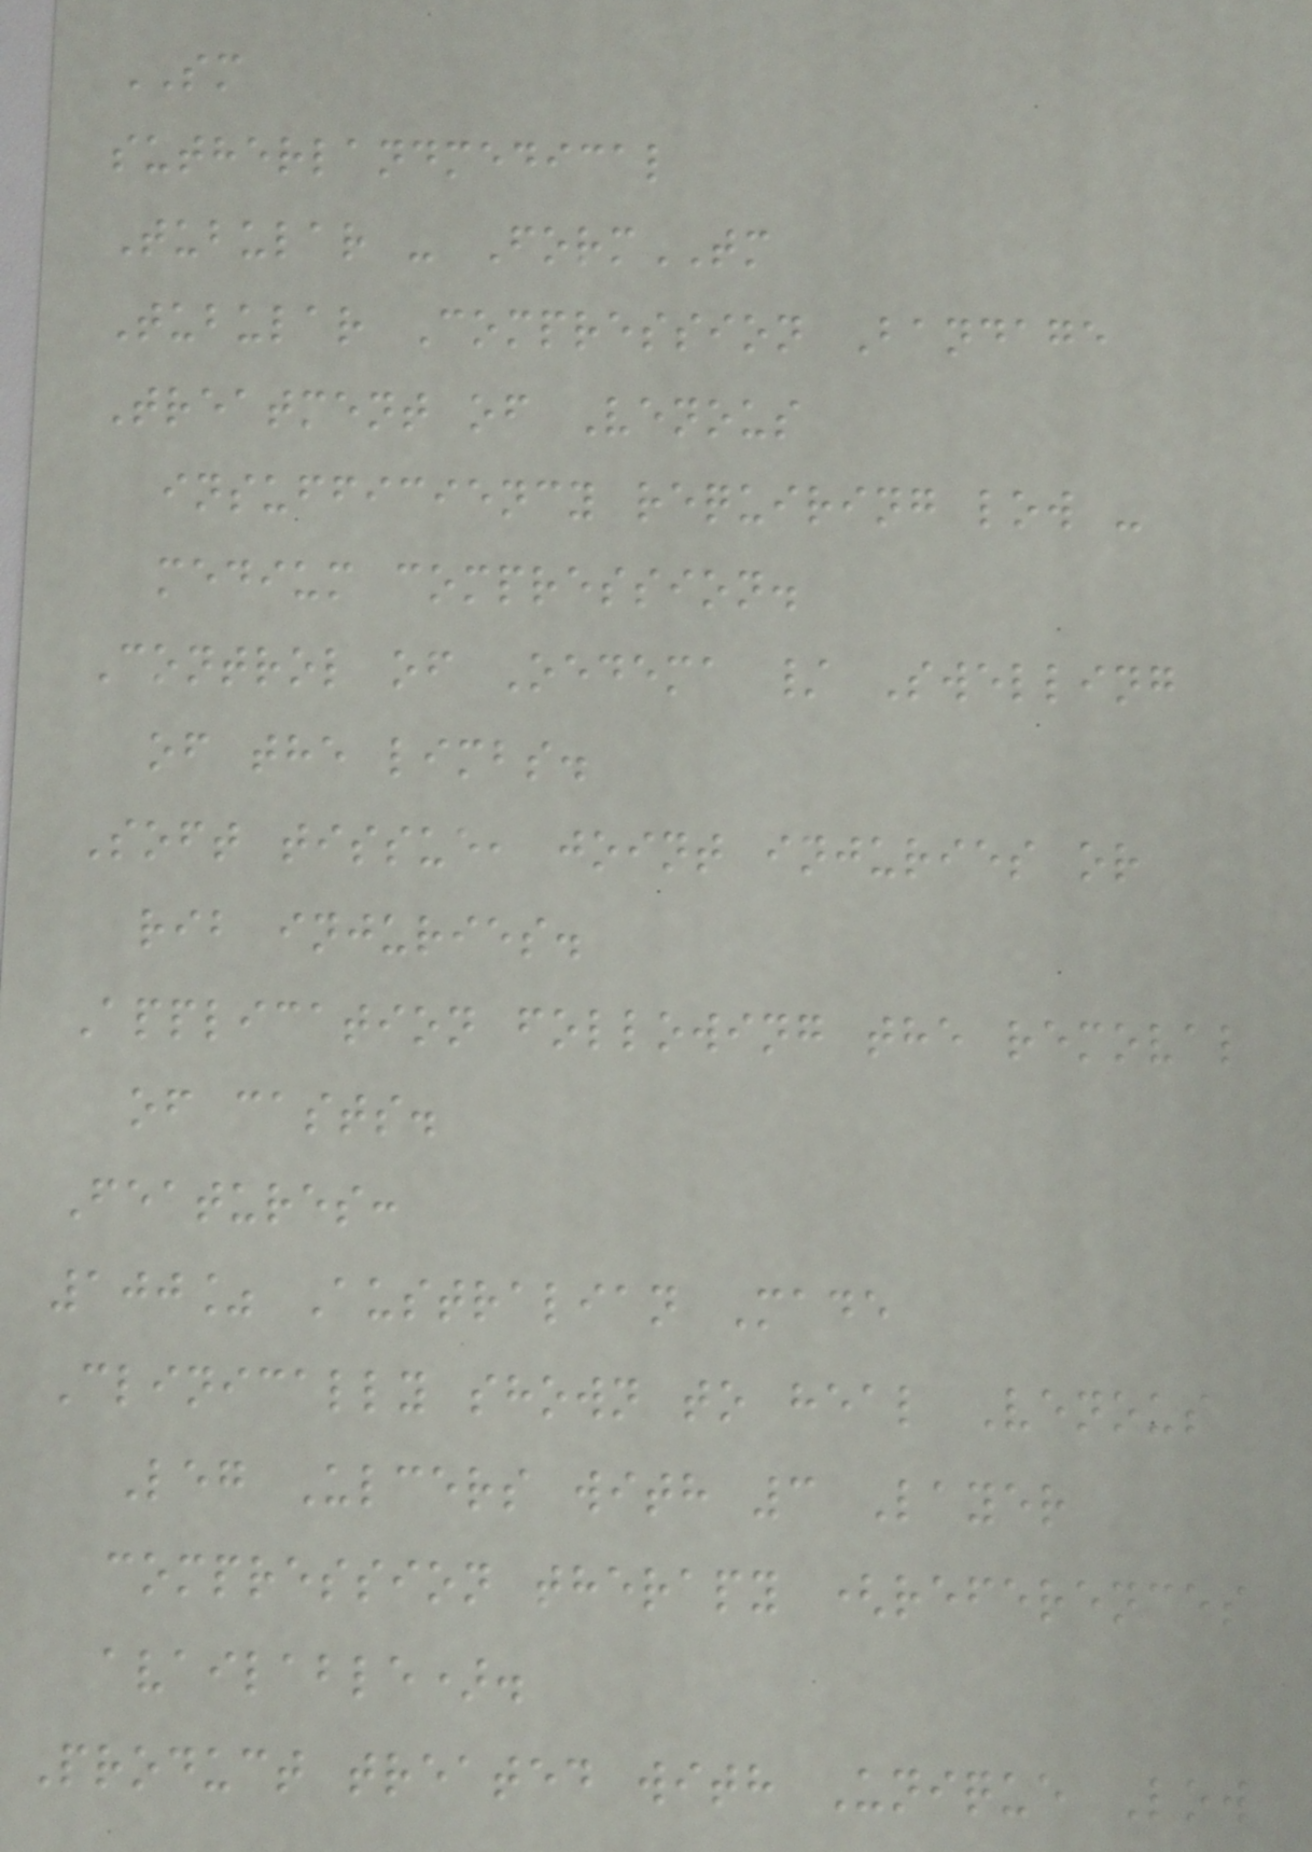SM
sutherlandmedical
Tubular - FormTM
Tubular Compression Bandage
Treatment of Venous
insufficiency requiring low -
medium compression.
Control of Oedema / Swelling
of the limbs.
Soft tissue, joint injuries or
rib injuries.
Application following the removal
of casts.
Features:
100% Australian Made
Clinically shown to heal Venous
Leg Ulcers with 3 Layer
compression therapy (references
available).
Product treated with Unique Low
